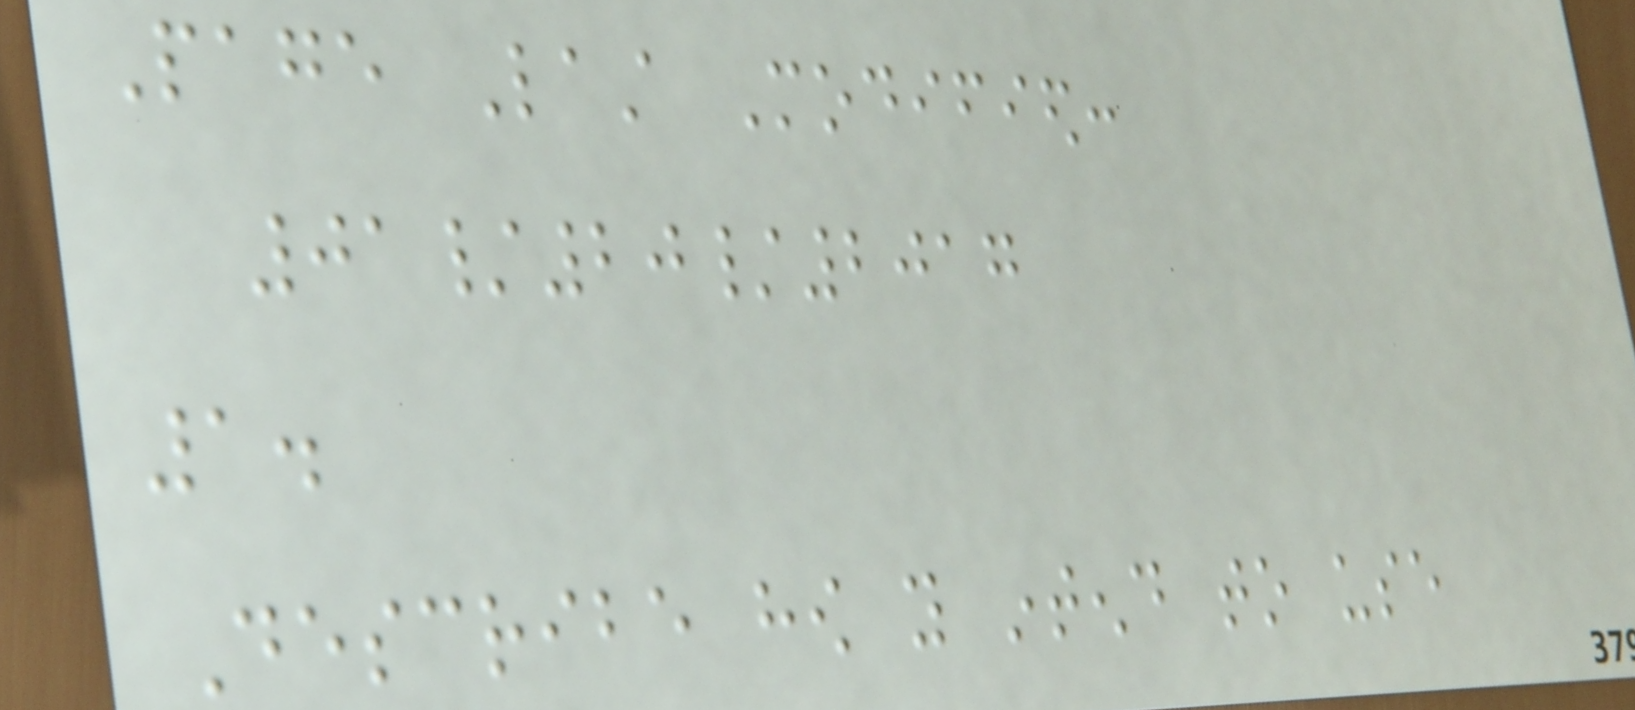Page Last Modified:
01/20/2017
1.
Describe how you intend to use
